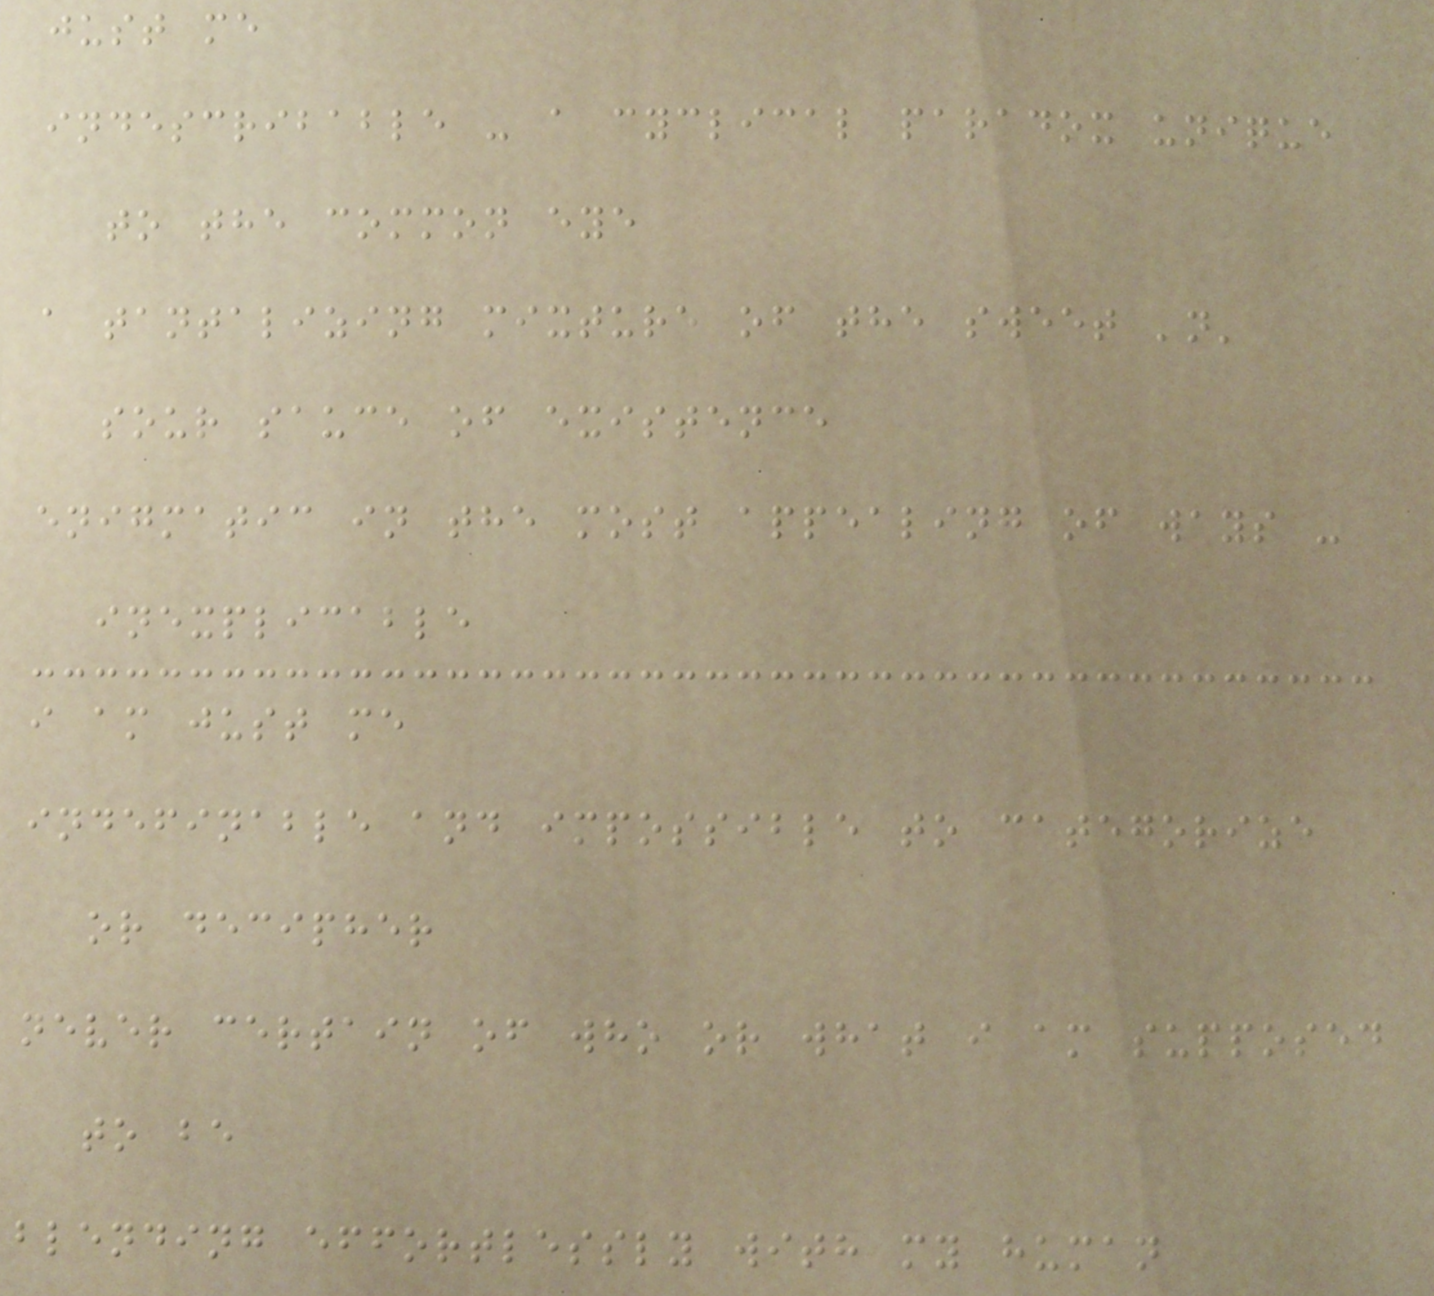just me
indescribable - a cyclical paradox unique
to the common eye
a tantalizing mixture of the sweet 'n'
sour sauce of existence
enigmatic in the most appealing of ways -
inexplicable
i am just me
indefinable and impossible to categorize
or decipher
never certain of who or what i am supposed
to be
blending effortlessly with my human
